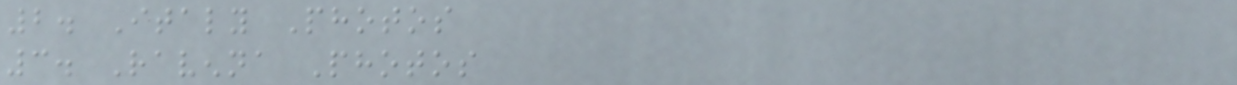2. Italy Photos
3. Ravenna Photos
